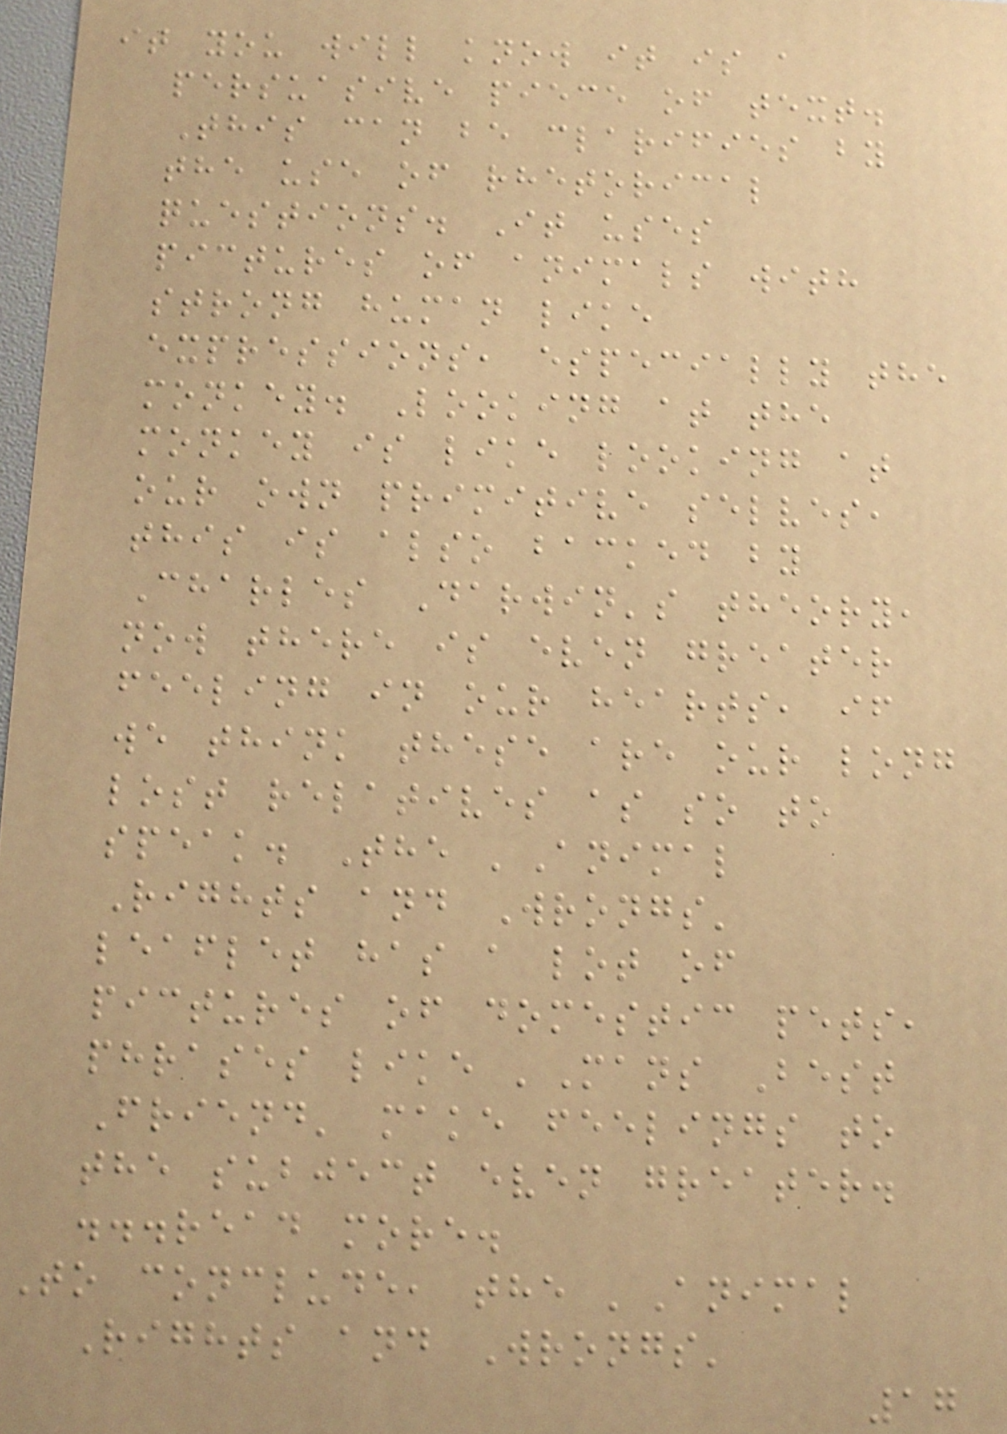it you will know it is a
persuasive piece of text.
This can be clarifies by
the use of rhetorical
questions. It uses
pictures of animals with
strong human like
expressions, especially the
monkey. Looking at the
monkey is like looking at
our own primitive selves,
this is also backed by
Charles Darwin's theory,
now there is even greater
feeling in our hearts, if
we think these are our long
lost relatives as so to
speak. The 'Animal
Rights and Wrongs'
leaflet has a lot of
pictures of domestic pets,
phrases like 'Mans Best
Friend' make feelings to
the subject even greater.
...read more.
To conclude, the 'Animal
Rights and Wrongs'
17
